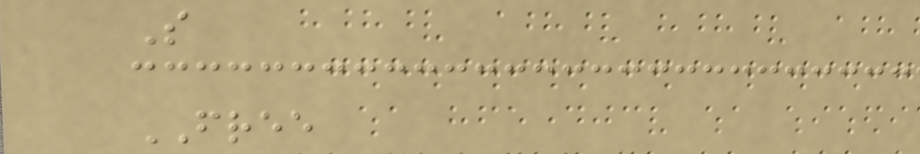S
FREE
